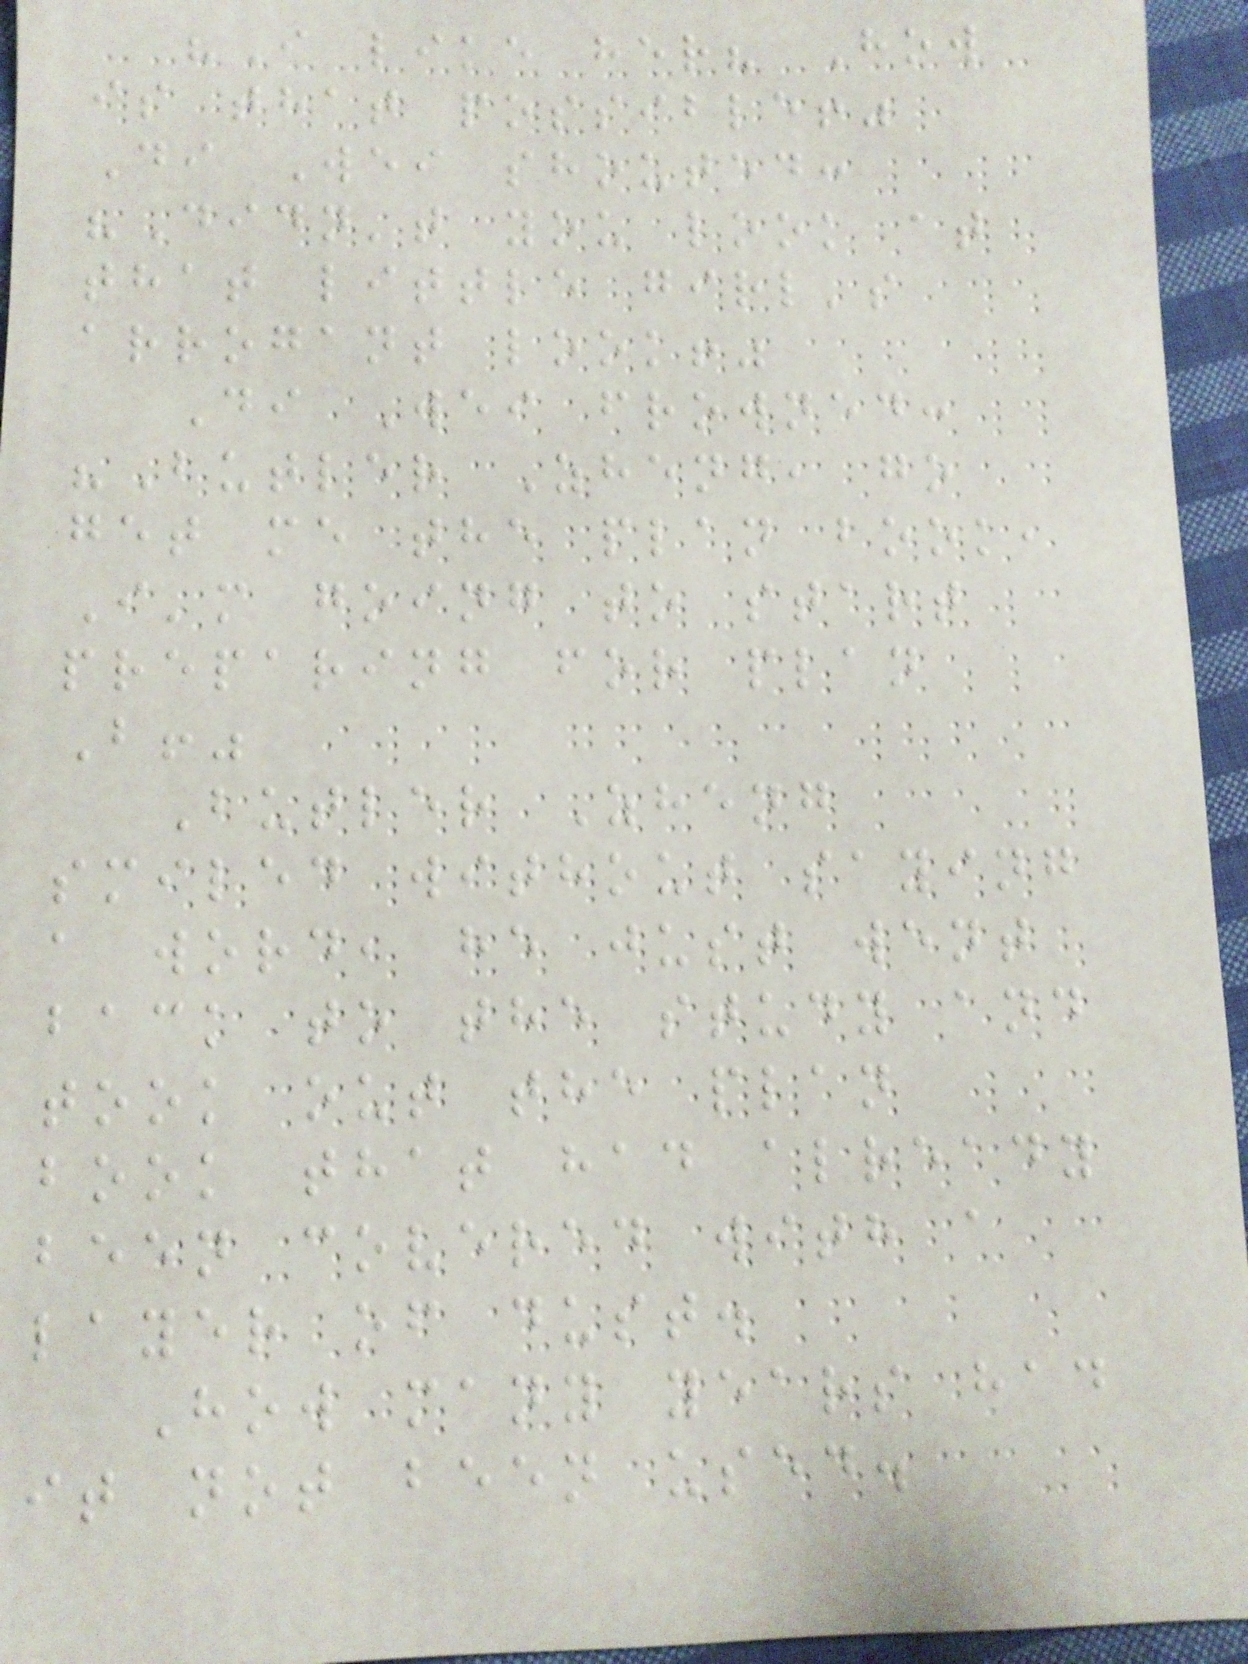"I like her? How
is that possible!"
Di Wei shouted:
"Didn't you look at
that little girl's
arrogant look!"
Di Wei frowned:
"Butler Zheng, go
get me the plan book,
I'm going to start
preparing for plan
B!"
Butler Zheng
smiled without saying
a word, he just went
back to the study and
took out the plan
book that had already
been covered with a
layer of dust.
How many years had
it not been used.
